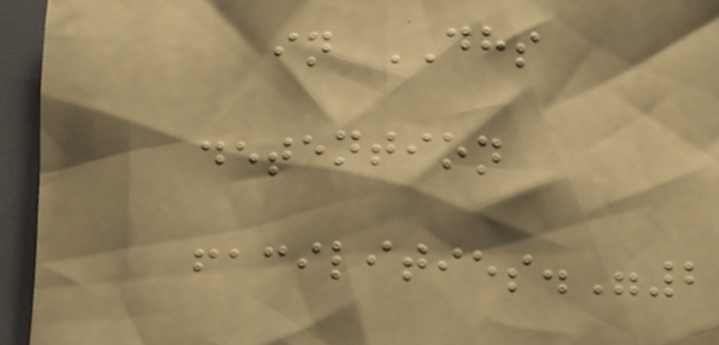in DHS
detention
facilities."2
